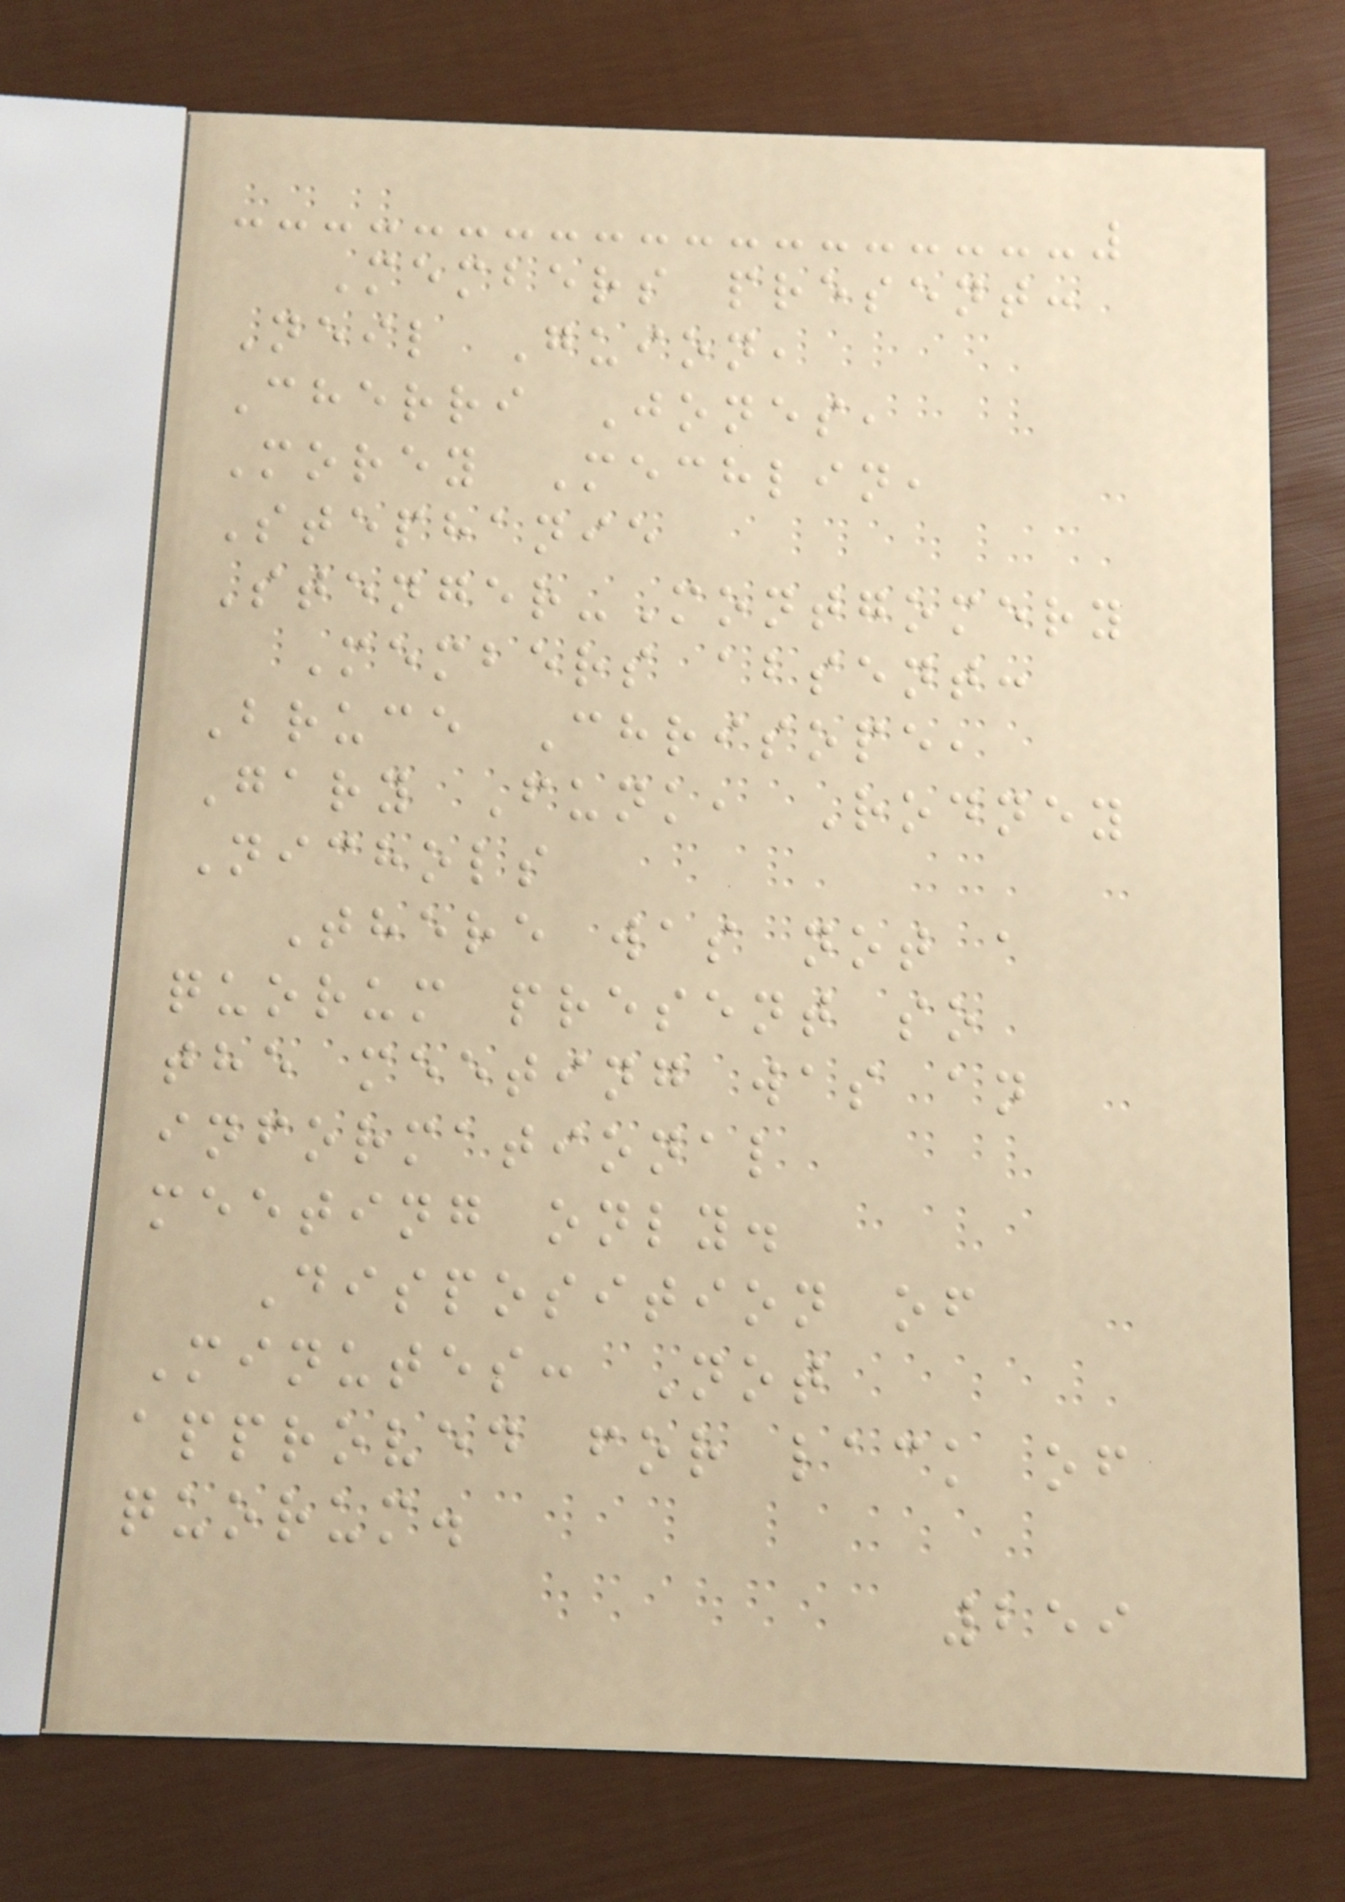Members present:
Neil Guion,
Cherri Jones,
Morey Mechlin,
Stephanie
Stenger-Montgomery
Members absent:
Bruce Chrisope,
Gary Funk, Rodney
Nichols
There was not a
quorum present so
the meeting was an
informational
meeting only.
Disposition of
Minutes: Not
approved for lack of
quorum.
259
